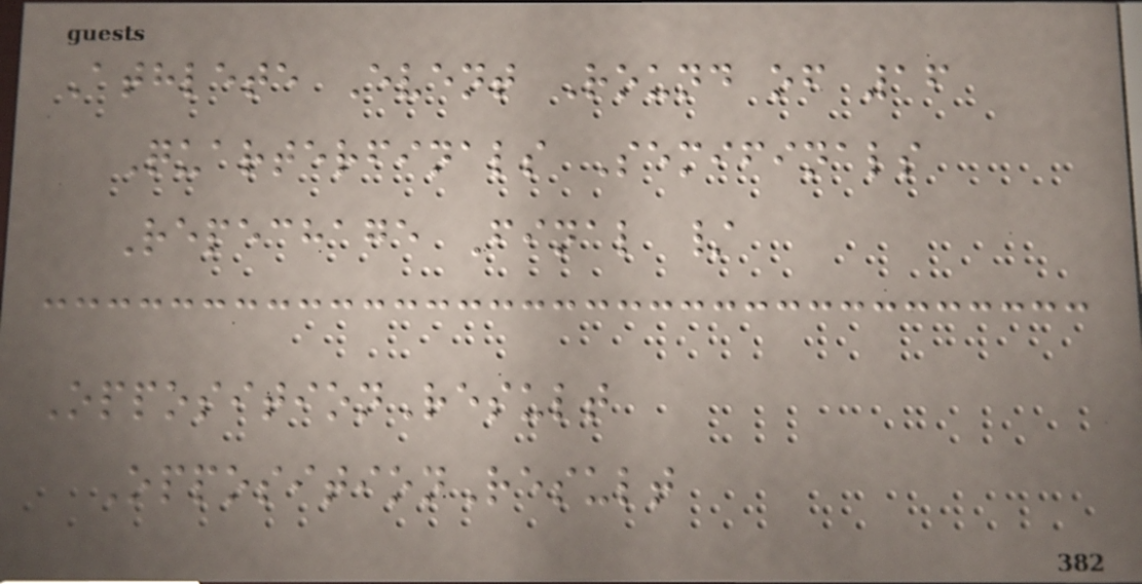Athlete Event Round of 16
Quarterfinals Semifinals
Repechage Final /
OppositionResult
OppositionResult
